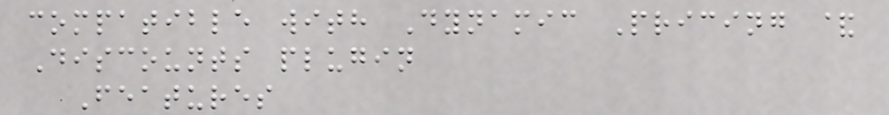compatible with Dynamic Pricing &
Discounts plugin
Features
